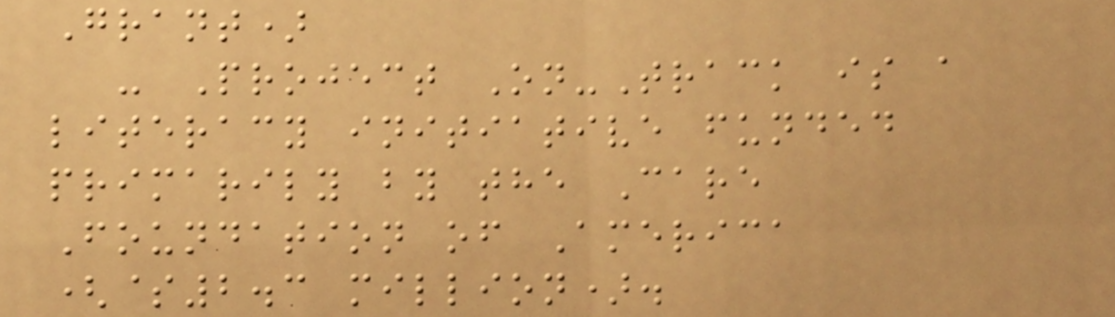Grant)
- Project On-Track is a
literacy initiative funded
primarily by the Care
Foundation of America
($2.3 million).
